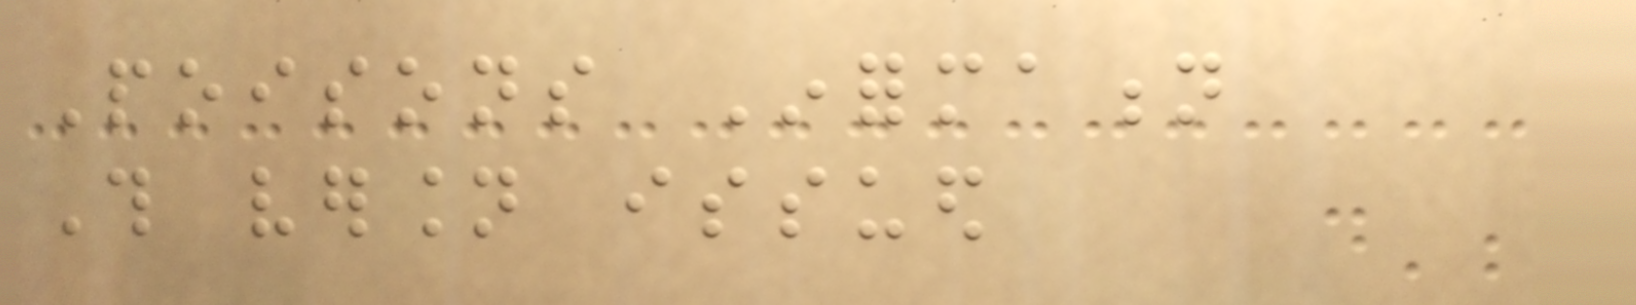Poisons Information
This version issued
